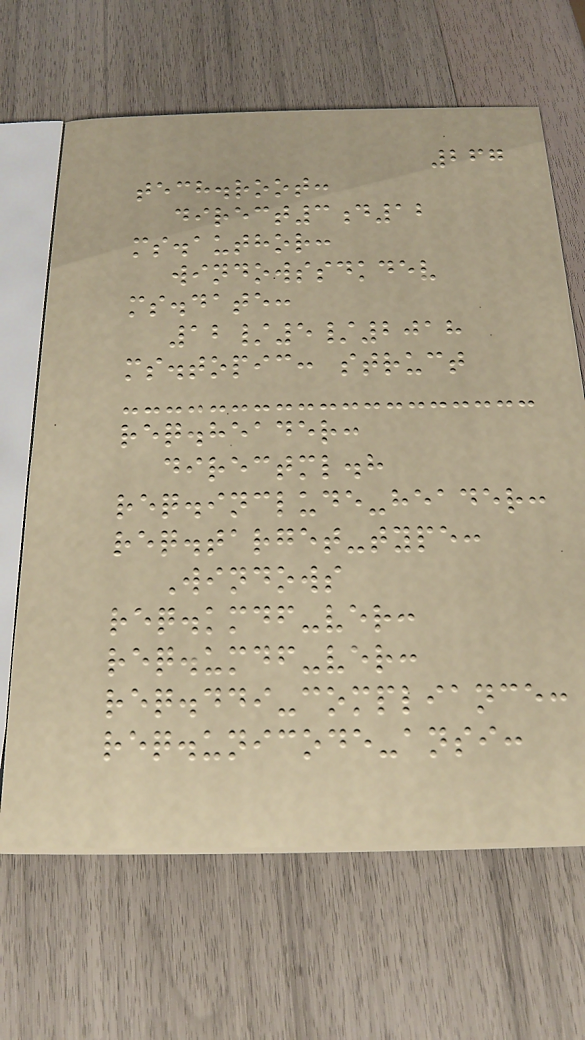267
tech.root:
direct3d12
ms.author:
windowssdkdev
ms.date:
12/5/2018
ms.topic: struct
req.header:
directml.h
req.include-header:
req.target-type:
Windows
req.kmdf-ver:
req.umdf-ver:
req.ddi-compliance:
req.unicode-ansi:
